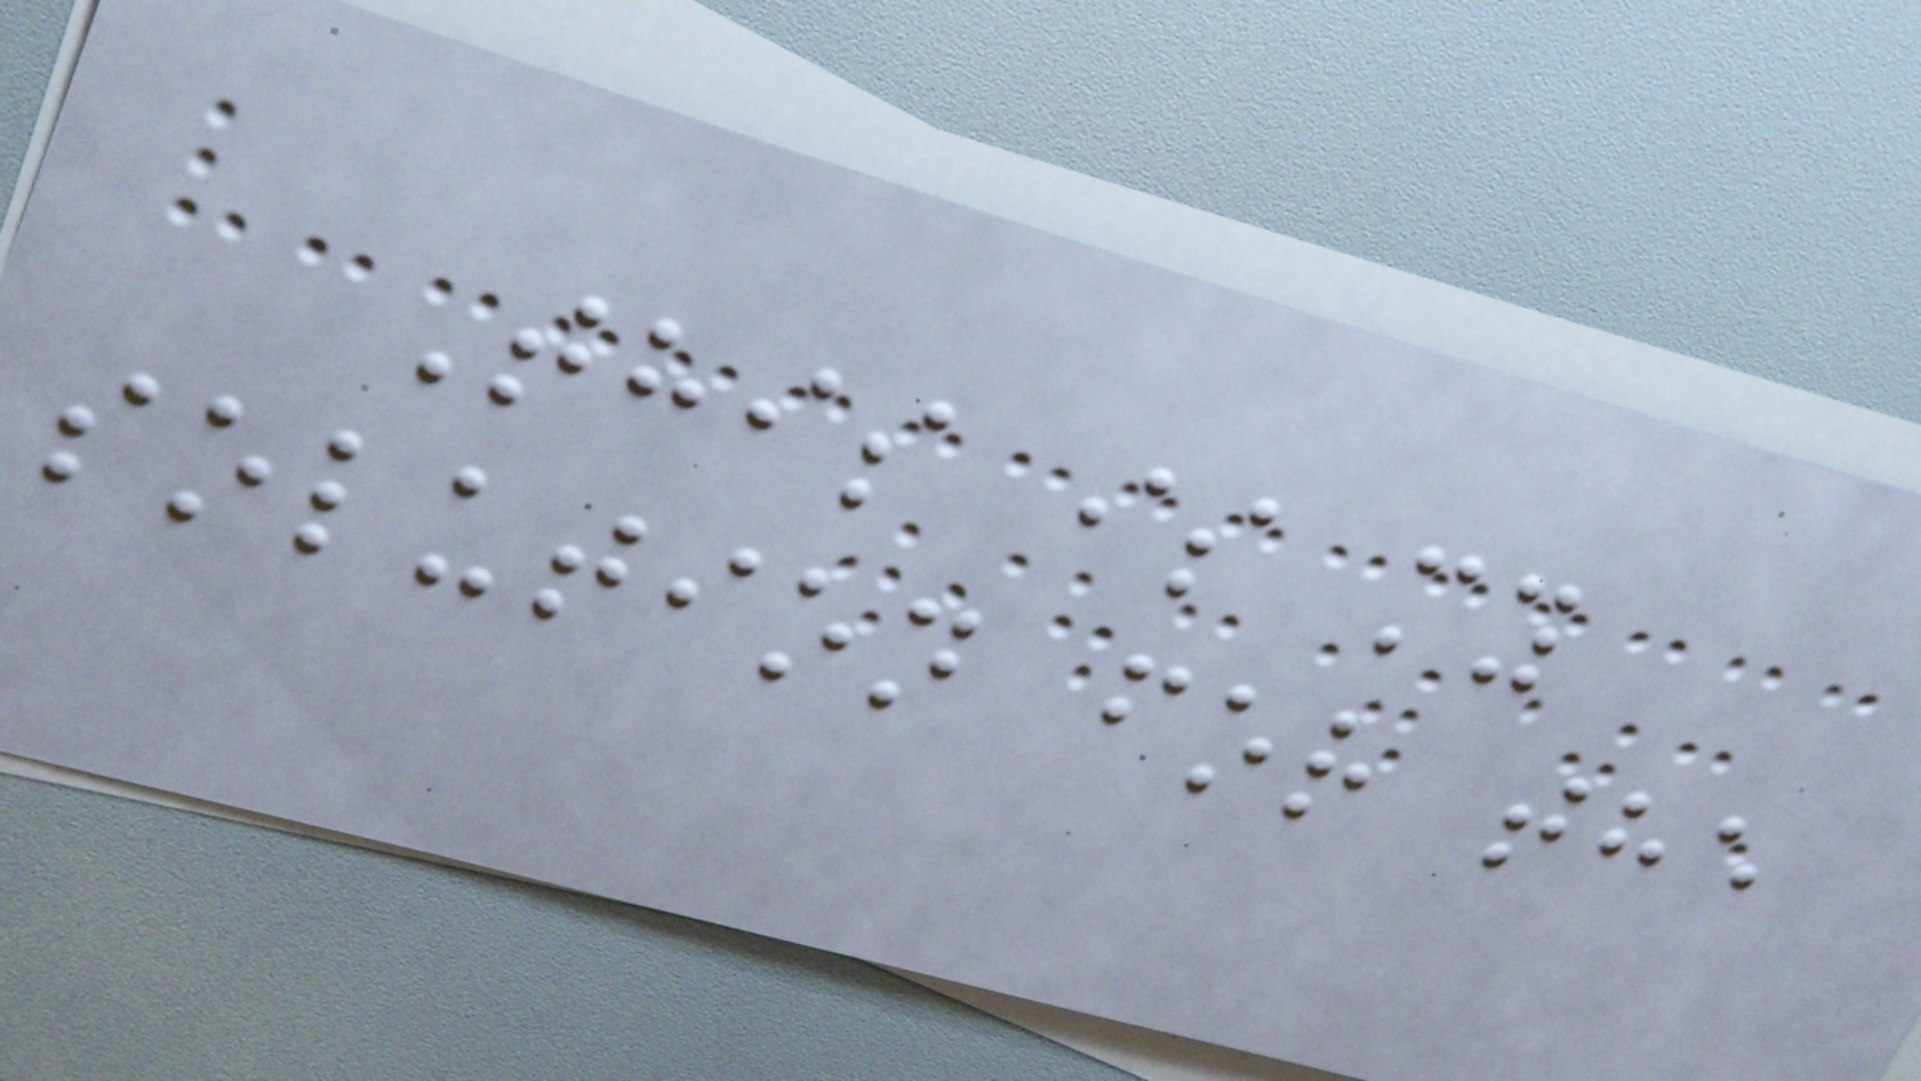This is my
solution for the
